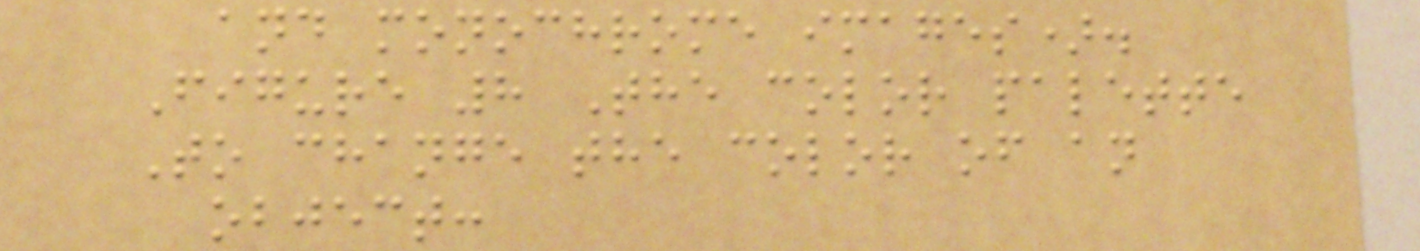and monochrome images).
Figure 8 The color palette
To change the color of an
object:
